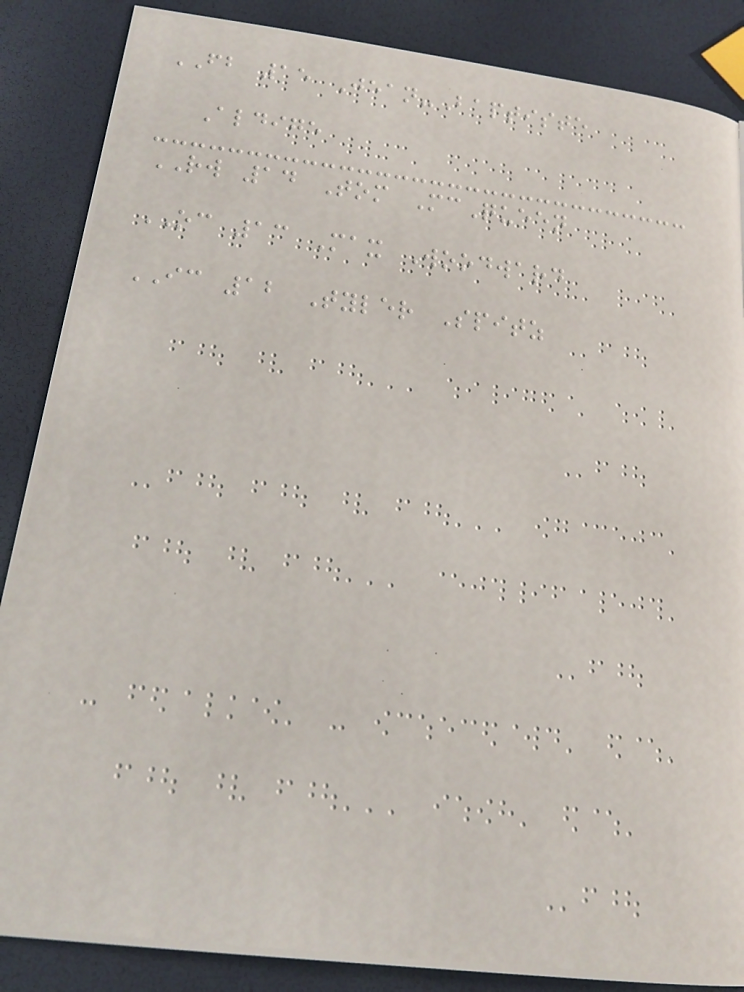FB 15 Jean-Baptiste
Aldige
RW 14 Tom McQueen
OC 13 Max Woodward
IC 12 Tyler Spitz
